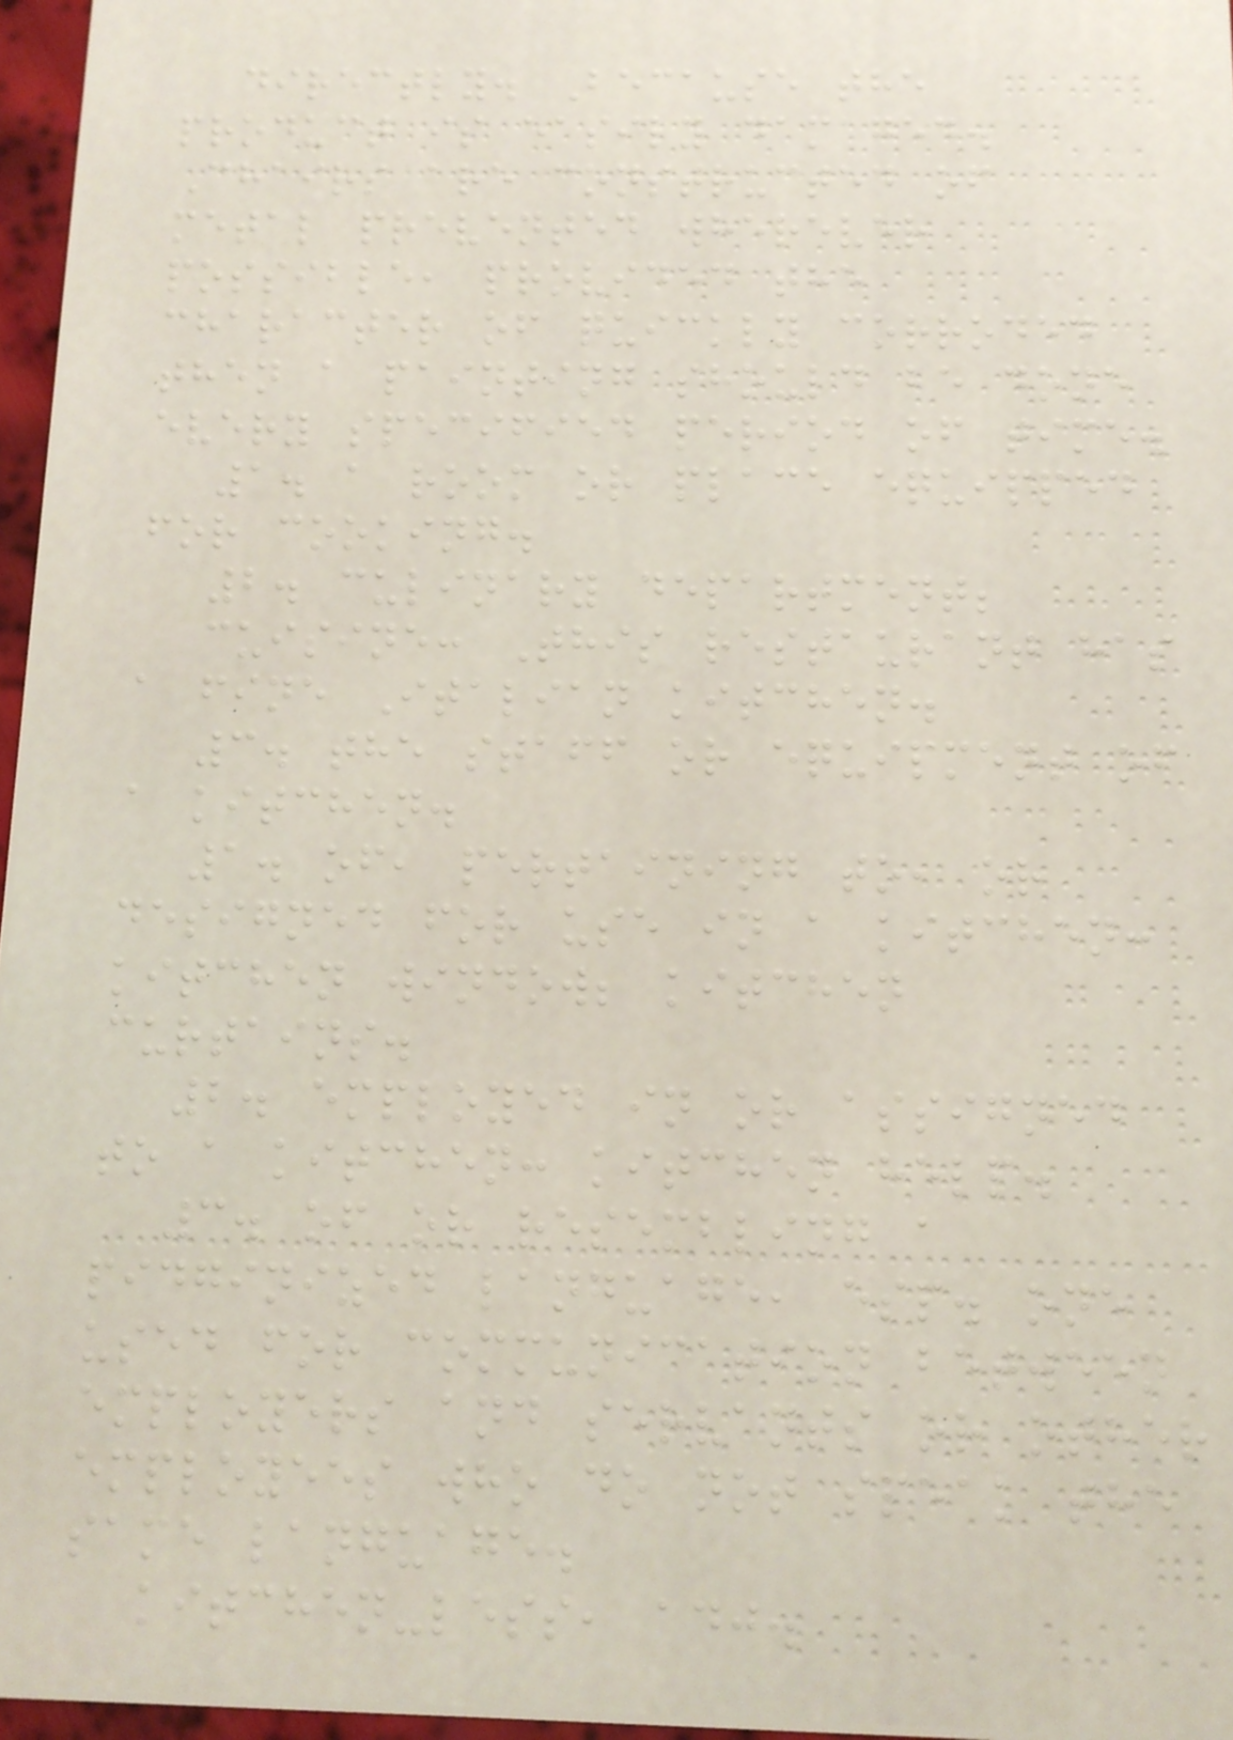directly. Because the
product is easily damaged.
Chairs are constructed of
metal prevented wherever
possible, provided the
character of quickly corroded
then a painting should be done
every specified period of time.
1. a room or place equipped
for cooking.
2. culinary department;
cuisine: This restaurant has
a fine Italian kitchen.
3. the staff or equipment of
a kitchen.
1. of, pertaining to, or
designed for use in a kitchen:
kitchen window; kitchen
curtains.
2. employed in or assigned
to a kitchen: kitchen help.
3. of or resembling a
pidginized language, esp. one
used for communication between
employers and servants or other
employees who do not speak the
same language.
kitchen-less, adj.
